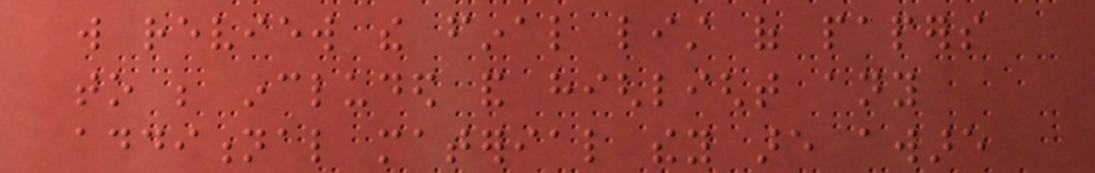will review the final list of papers
to be included and highlight any
additional material they are aware
